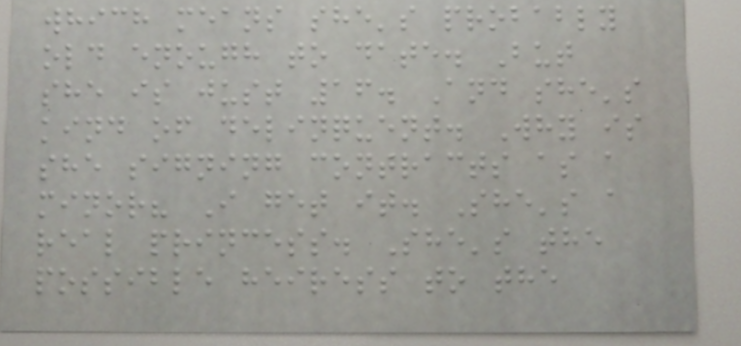which means she's probably
old enough to date. But
she is just 16. And she's
kind of delinquent. Why is
she signing contracts as a
minor? I get it. She's a
real princess. She's the
possible heiress to the
